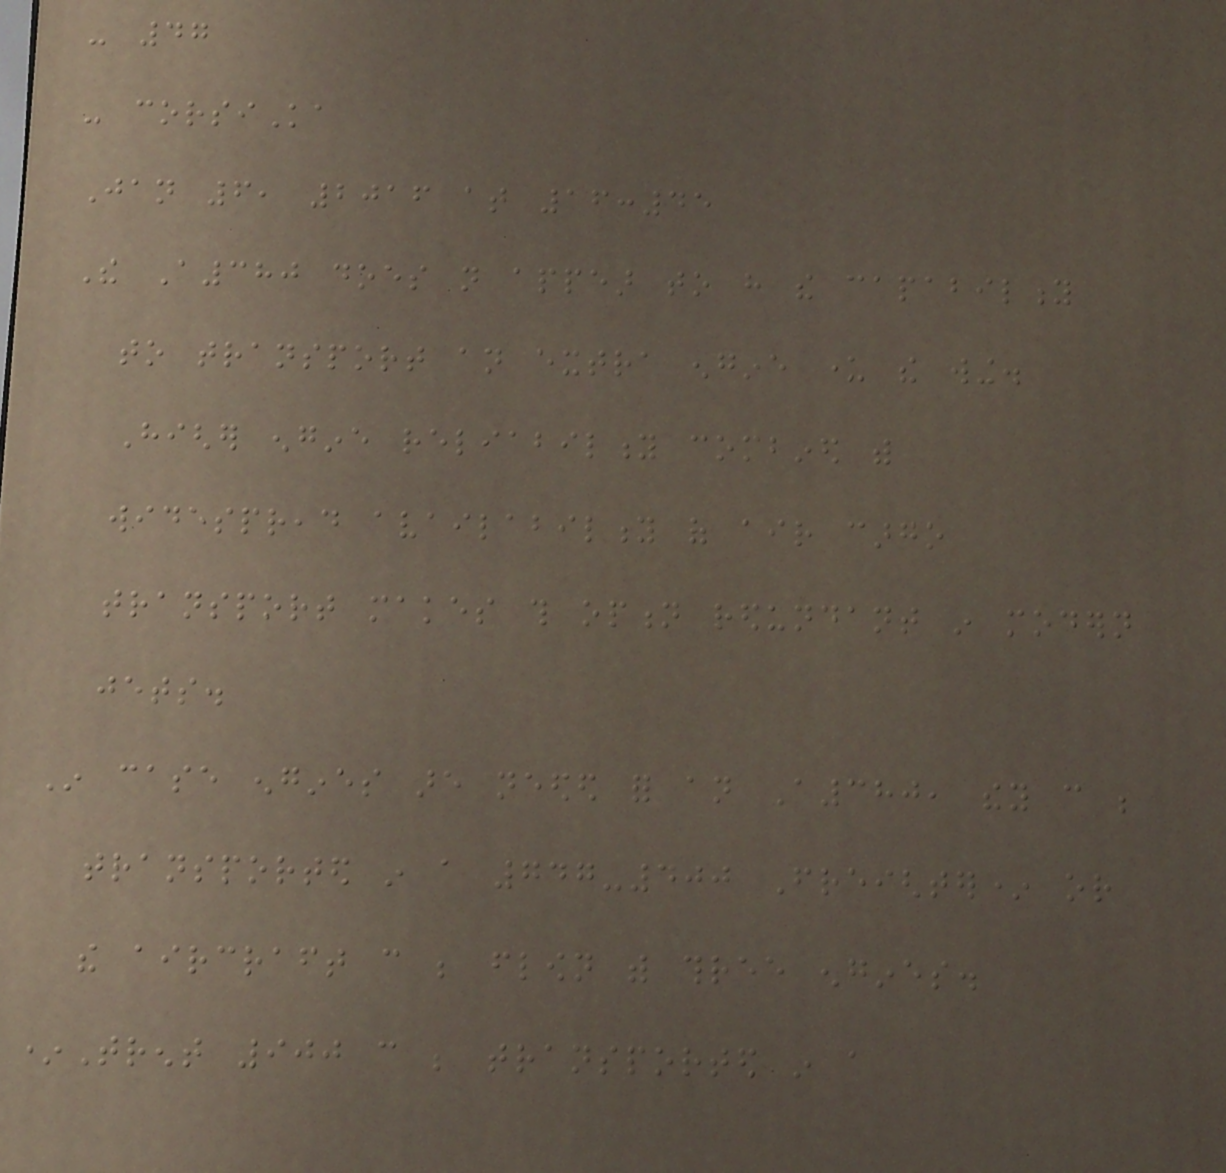- 47
- corsiKa
Jan 6, 2016 at 16:45
The A380 does not appear to have the capability
to transport an extra engine under the wing.
Higher engine reliability combined with
widespread availability of air cargo
transport makes this option redundant in modern
jets.
In case engines are needed for an A380, they can be
transported in a 747-400 Freighter* or
the aircraft can be flown with three engines.
*Trent 900 can be transported in a
